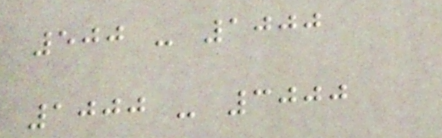500 - 1000
1000 - 3000
